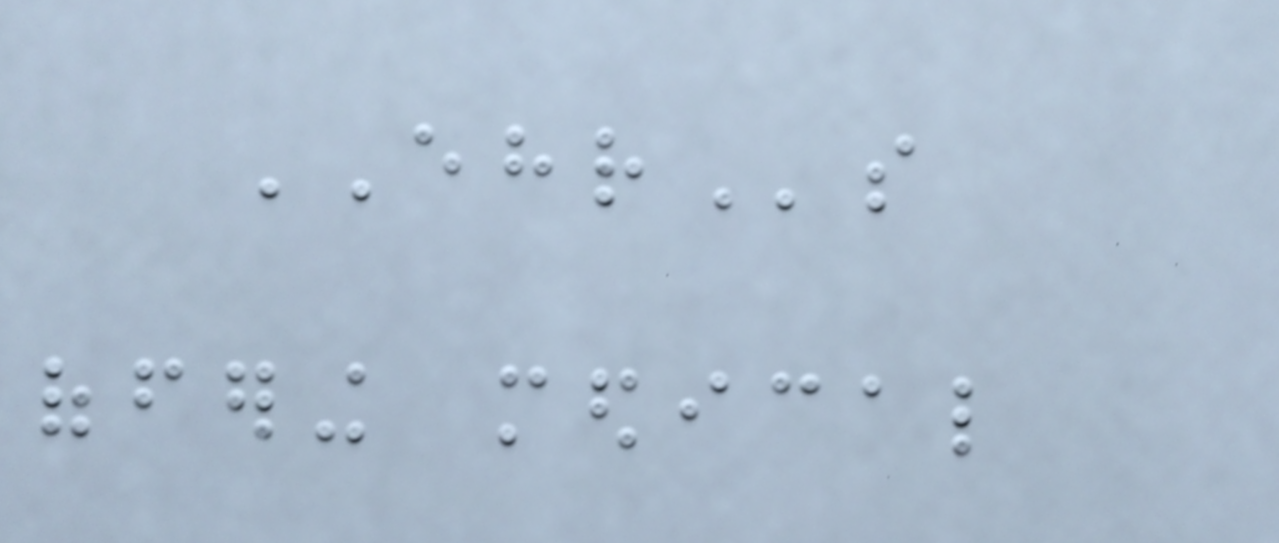EHRs
offering medical
